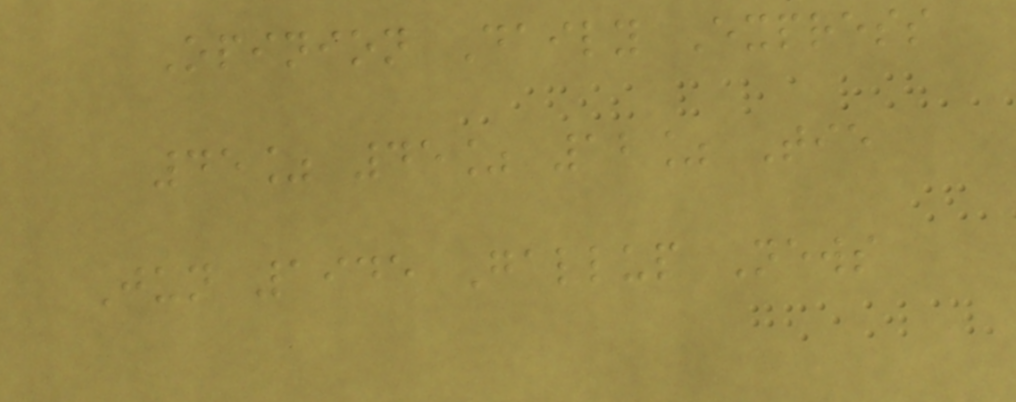Opinion Daily Express
45% 45% 12% Tie
Jun 1945 Gallup News
